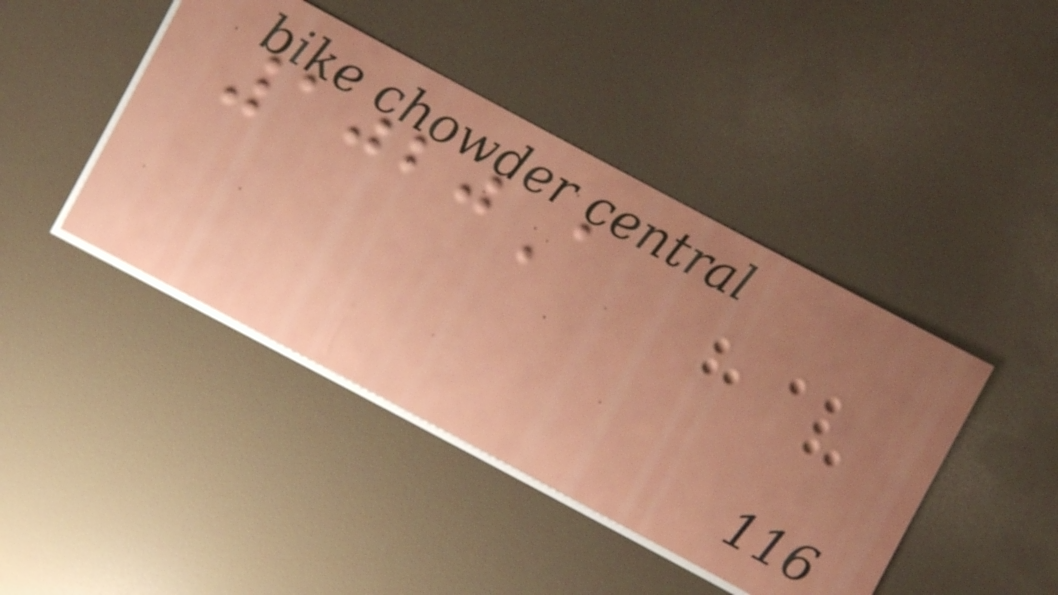1020A
